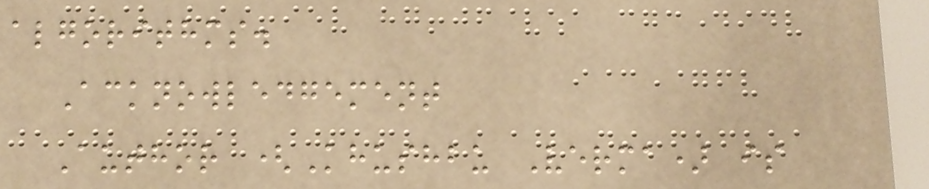algorithms.
Acknowledgement
Author (Khushbu Verma) is
